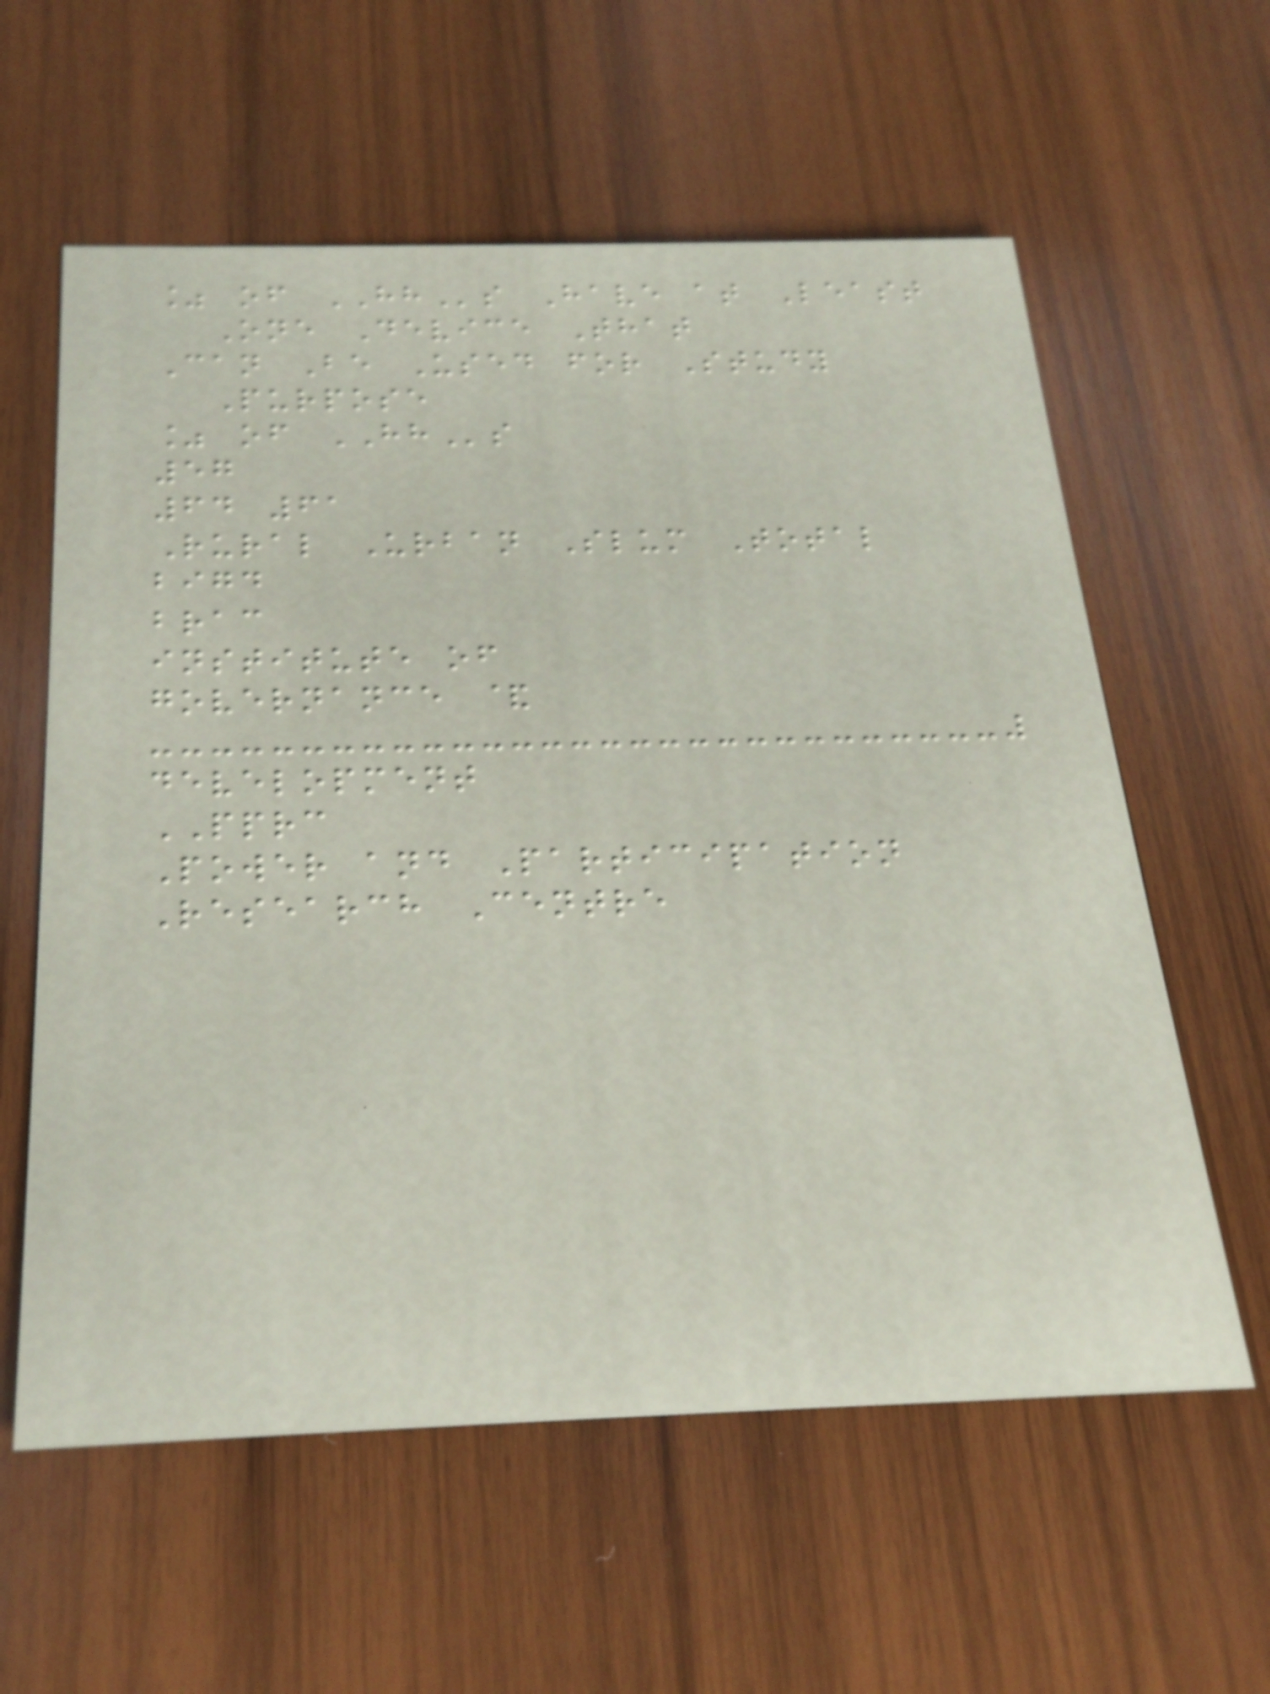% of HHs Have at Least
One Device That
Can Be Used for Study
Purpose
% of HHs
57
64 61
Rural Urban Slum Total
bigd
brac
institute of
governance &
development
PPRC
Power and Participation
Research Centre
